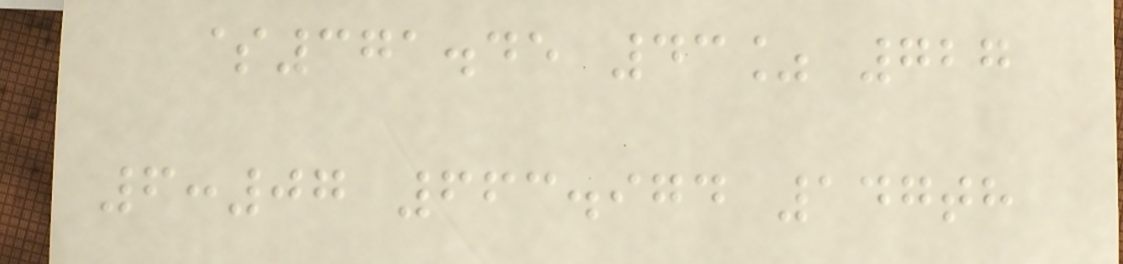$371.45 43% 727
6:07 663.974 147th
